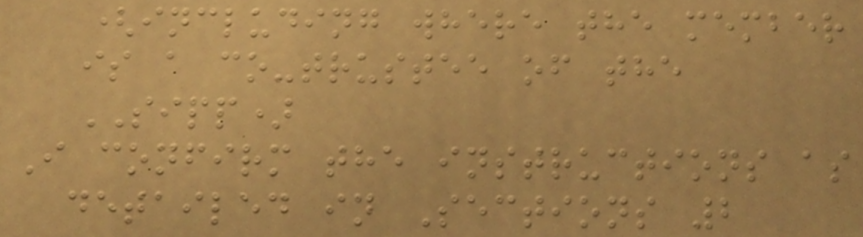(including where the member
is a co-trustee of the
SIPP)
I confirm the instructions as
detailed in Sections 2
